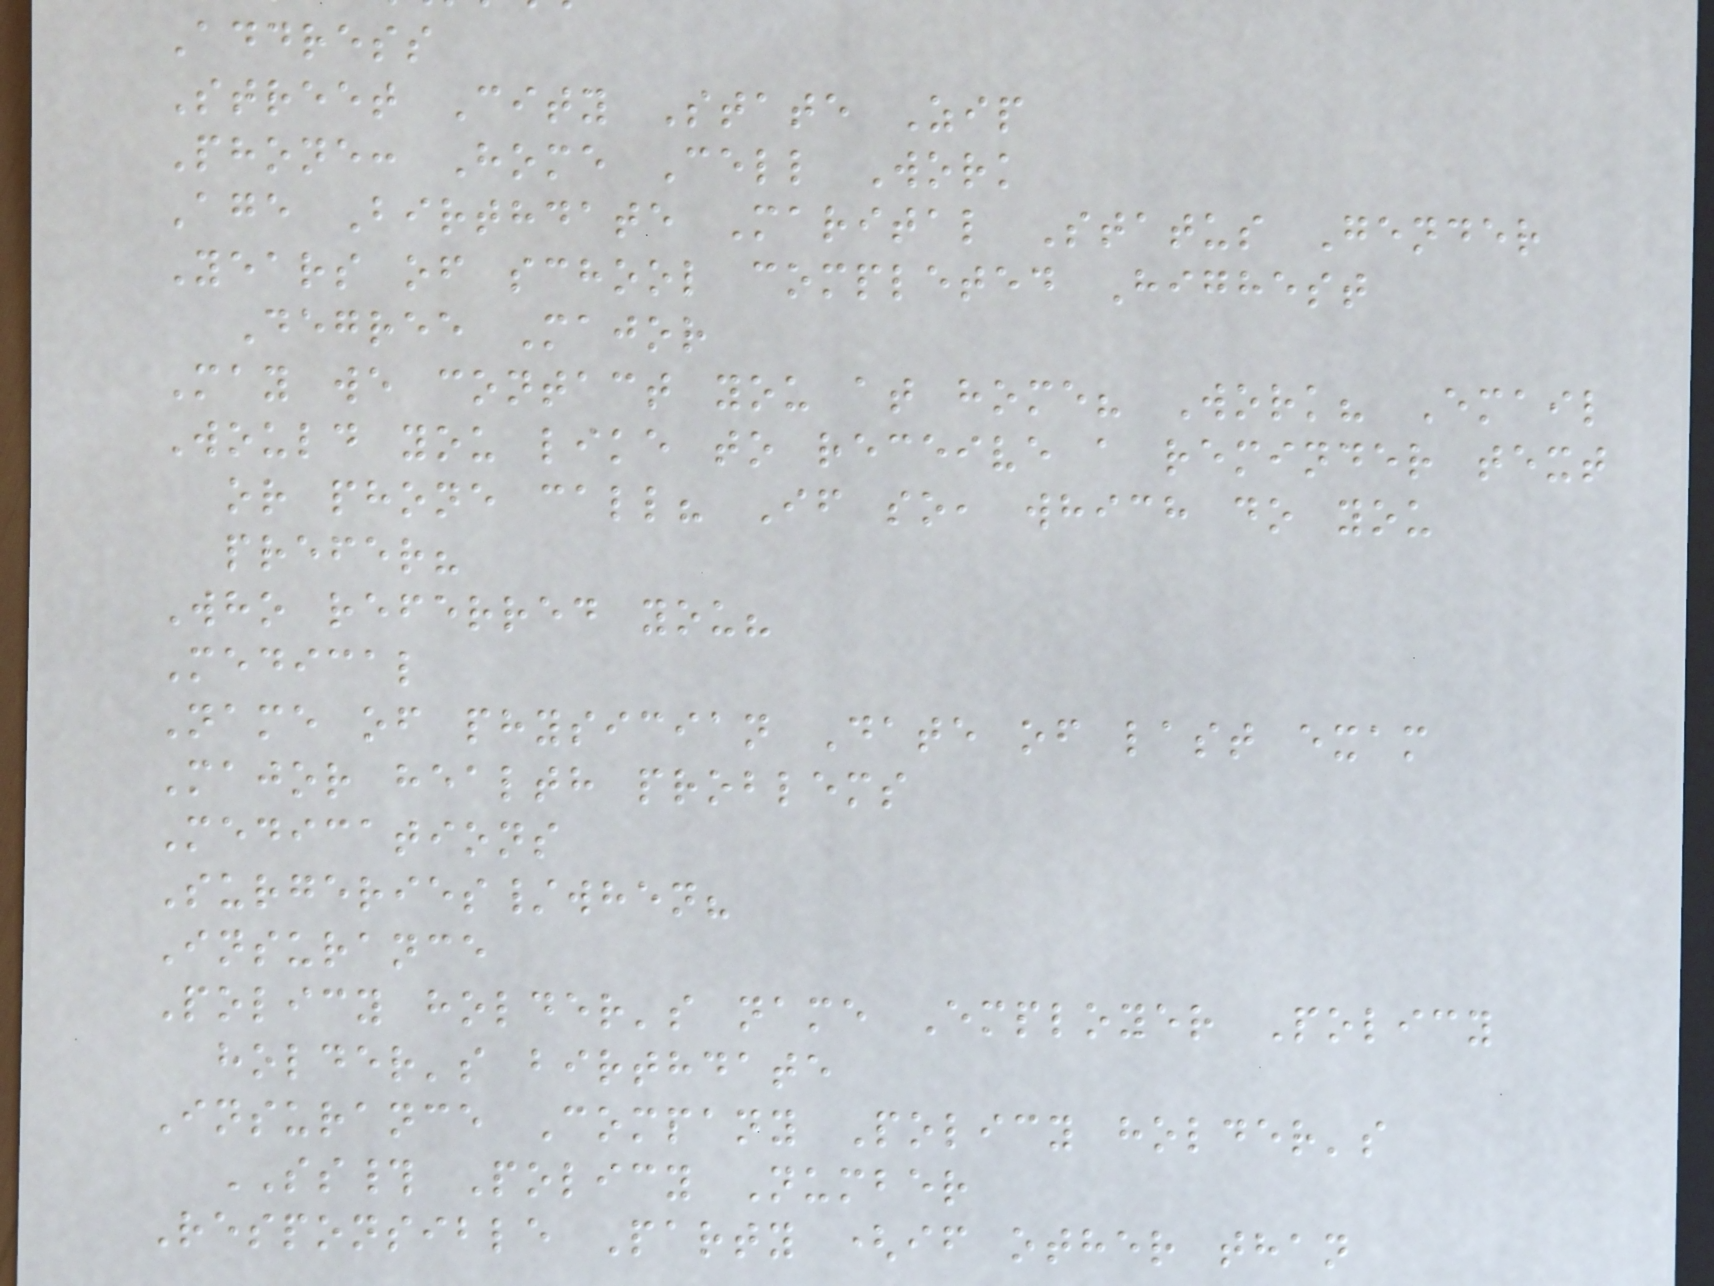Address
Street City State Zip
Phone: Home Cell Work
Age Birthdate Marital Status Gender
Years of school completed Highest
Degree Major
May we contact you at home? Work? Email
Would you like to receive a reminder text
or phone call? If so, which do you
prefer?
Who referred you?
Medical
Name of physician Date of last exam
Major health problems
Medications
Surgeries/when?
Insurance
Policy holder's name Employer Policy
holder's birthdate
Insurance Company Policy holder's
SS# Policy Number
Responsible Party (if other than
